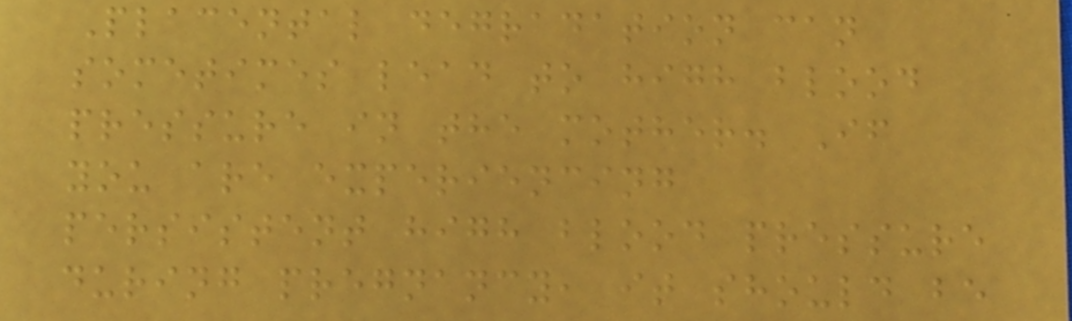Placental degradation can
sometimes lead to high blood
pressure in the mother. If
you are experiencing
persistent high blood pressure
during pregnancy, it should be
